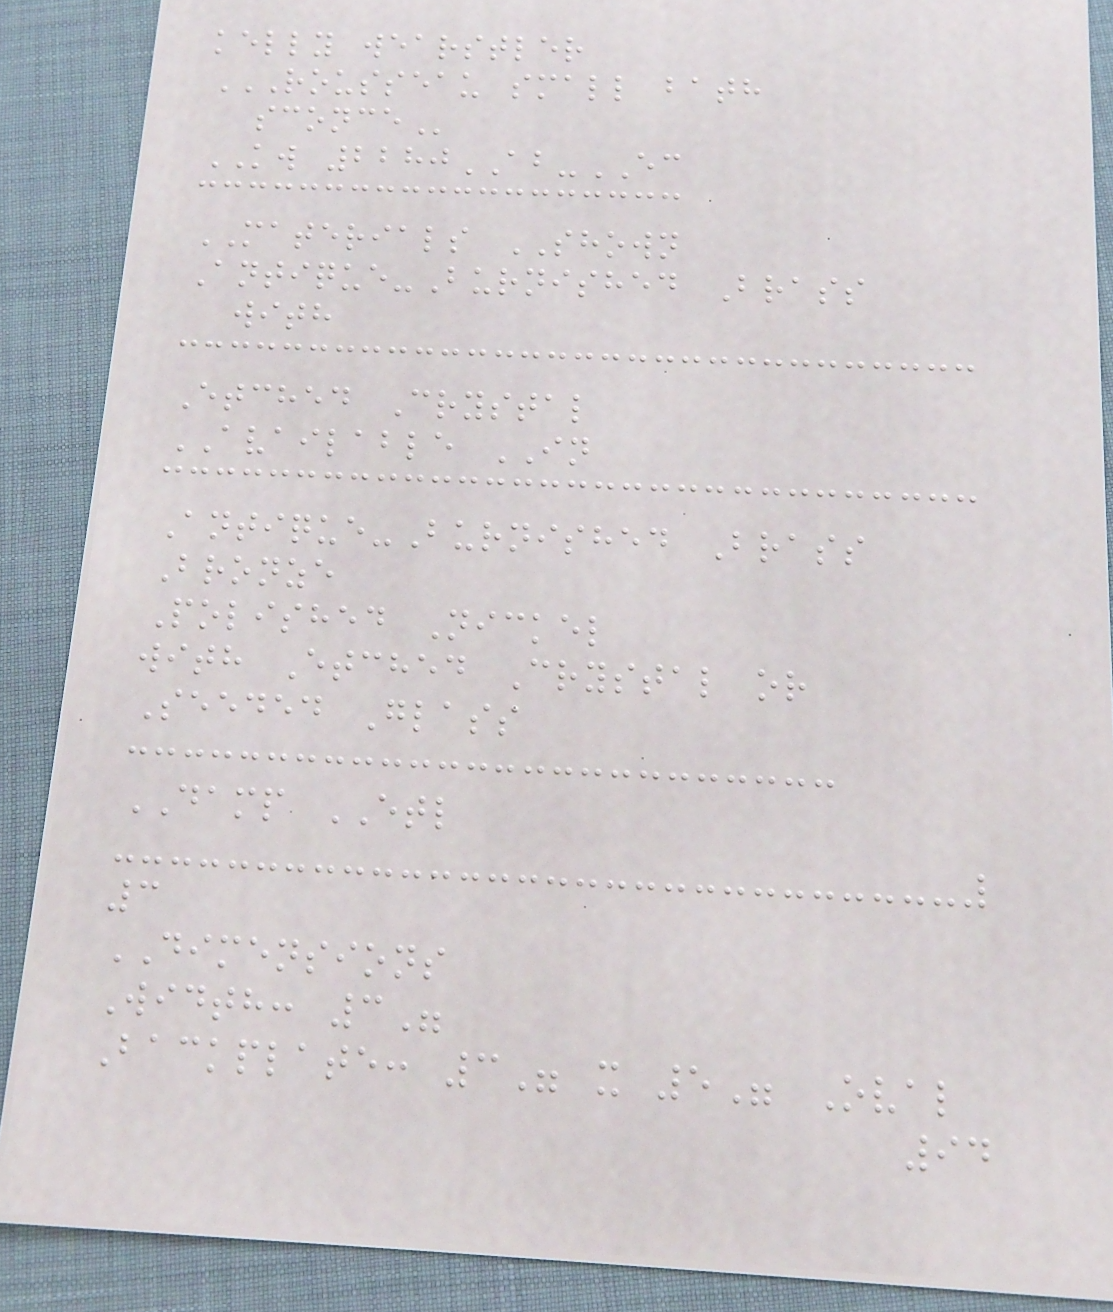kelly wearstler
ROUSSEAU SMALL BATH
SCONCE
KW 2280AB-EC
MATERIALS SHOWN
Antique-Burnished Brass
with
Etched Crystal
AVAILABLE IN
Antique-Burnished Brass
Bronze
Polished Nickel
with Etched Crystal or
Seeded Glass
DAMP ETL
3
DIMENSIONS
Width: 3"
Backplate: 3" x 5" Oval
94
